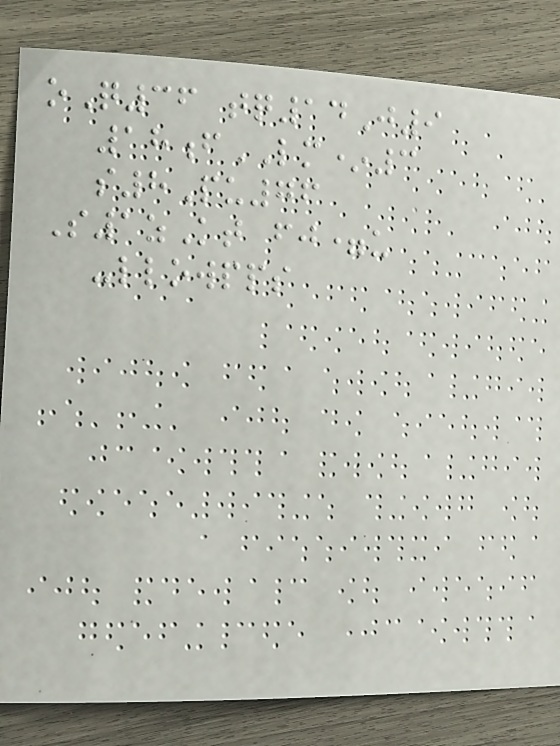oQ36 tq14J9
18fLM*3
s8Pu76
S1zKt fj=u
-llowpps
